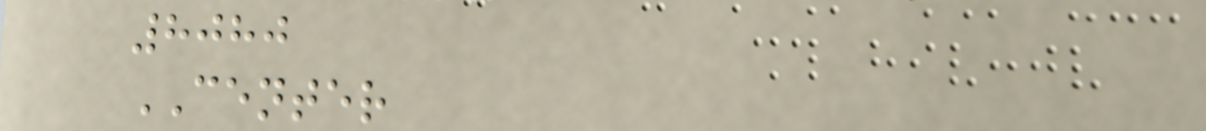8080
CENTER
